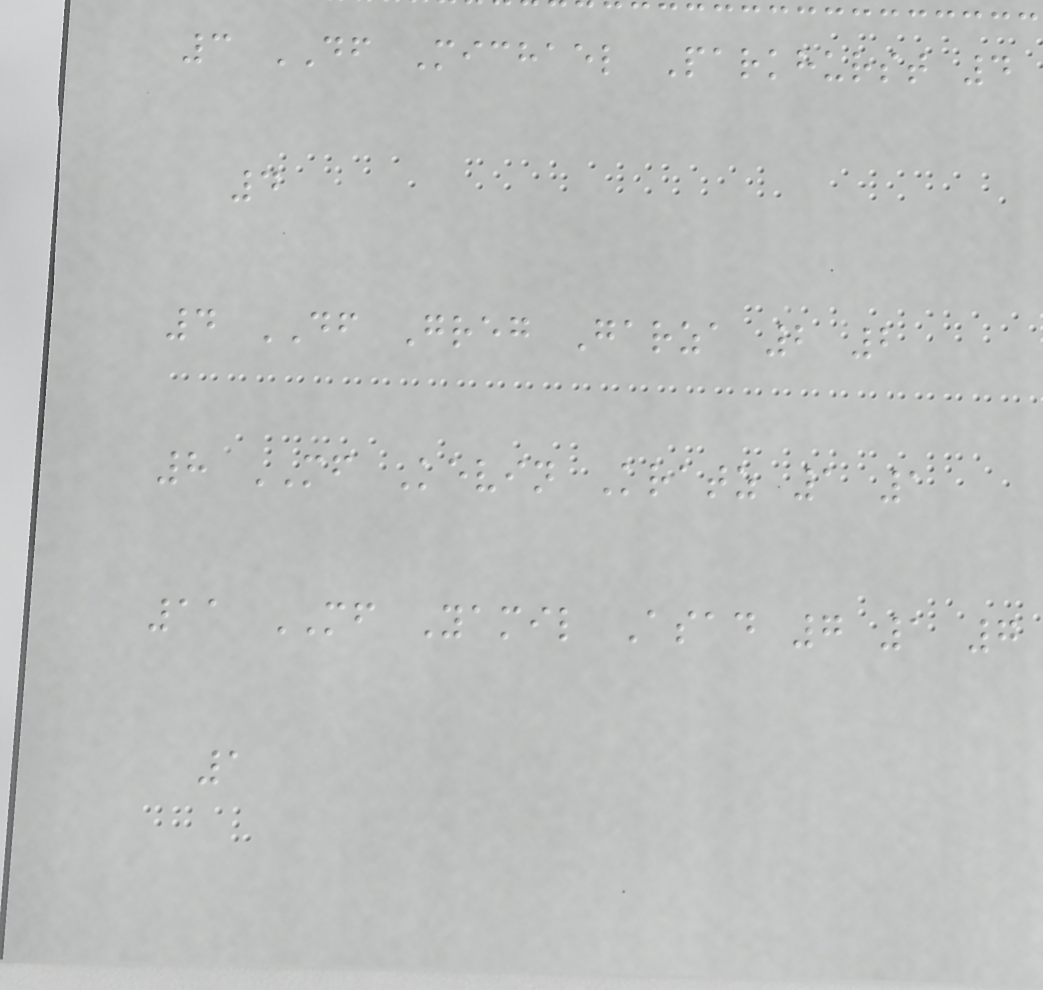3 DF Michael Parkhurst 4
4
4 DF Greg Garza 2 2
8 MF Kevin Kratz 1 1
11 MF Yamil Asad 7 1 7
1
